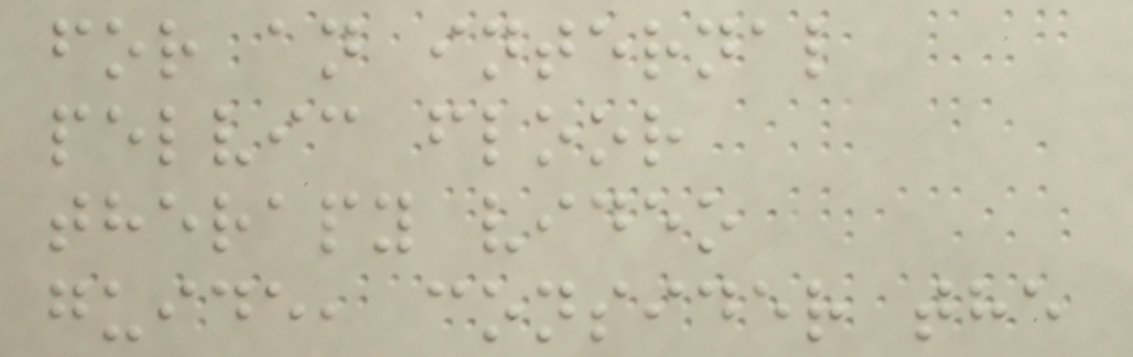for an internal
pelvic floor
therapy video
guide, consider the
